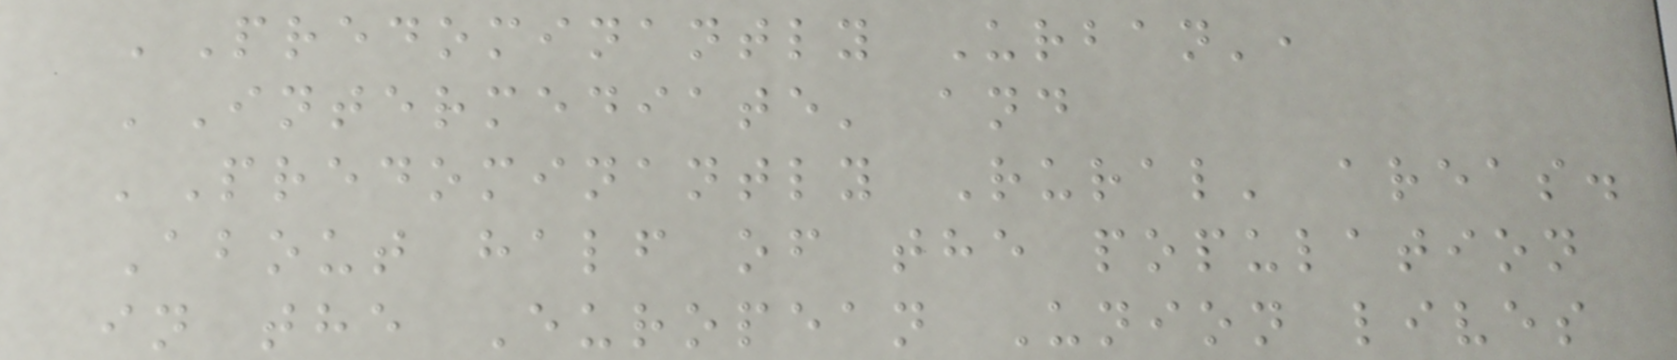'Predominantly Urban',
'Intermediate' and
'Predominantly Rural' areas.
About half of the population
in the European Union lives
